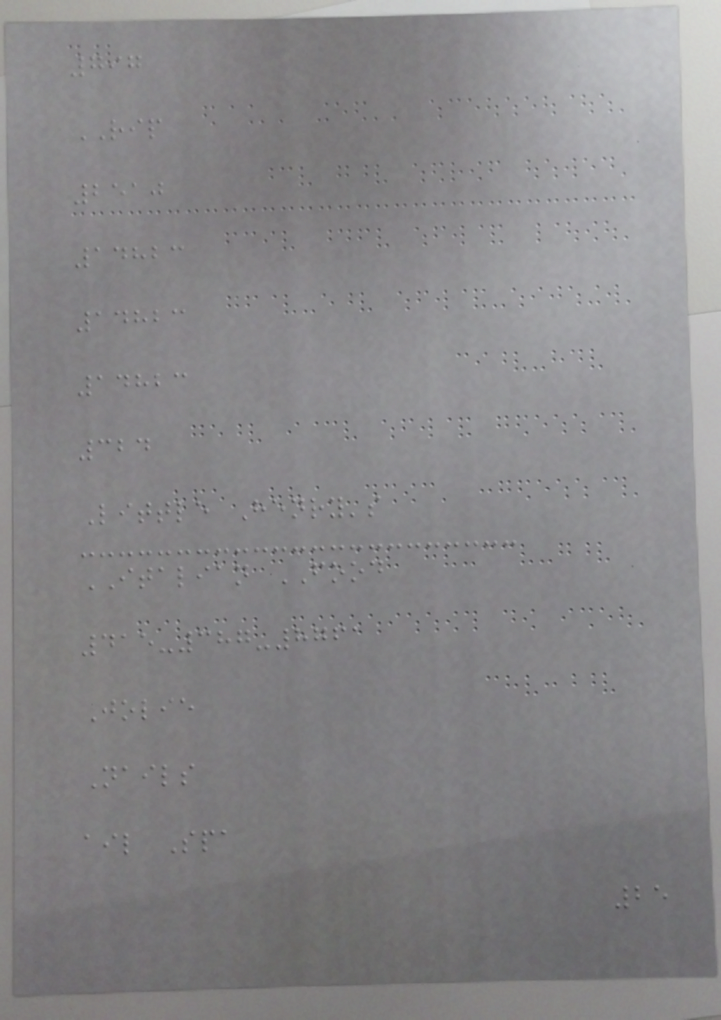797
RIP
2510
14823
14823
14823
324
Little Henry's
ITALIAN FOOD
415-387-8761
Jolie
Nails
ail Spa
25
